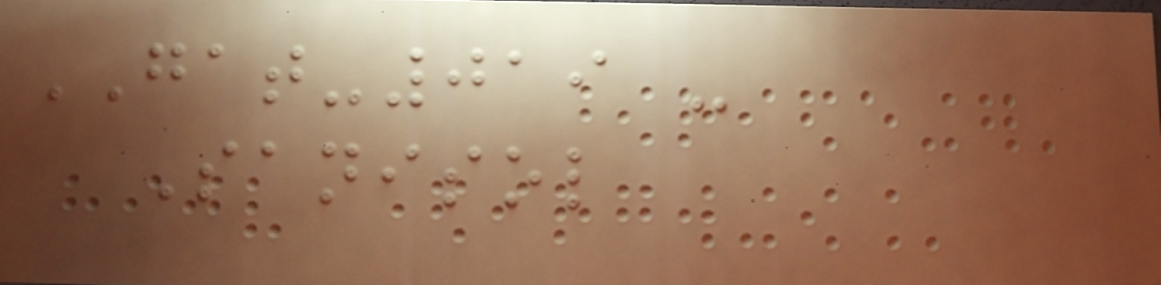GAT-019 -
Sanisol
